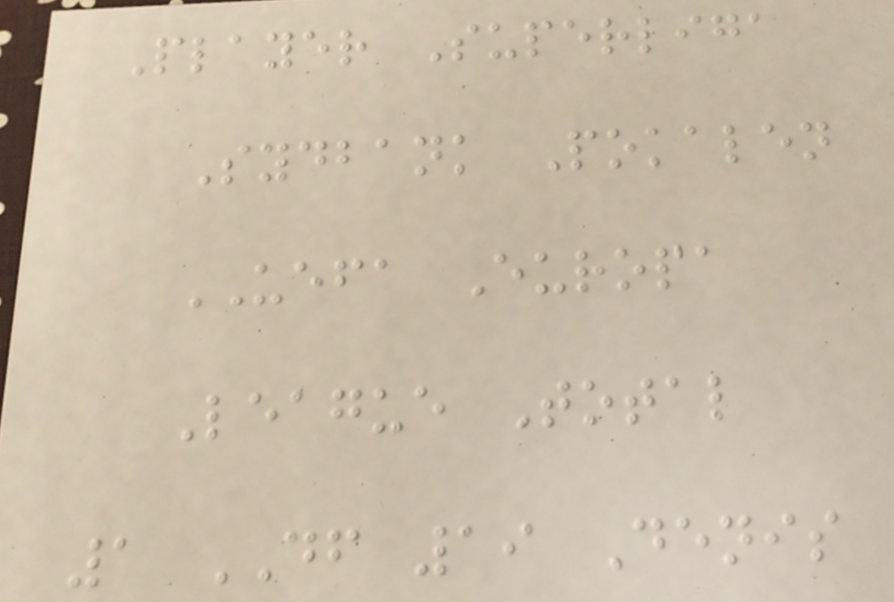Player Superliga
Sydbank Pokalen
UEFA Europa
League Total
1 DF 19 Denis
